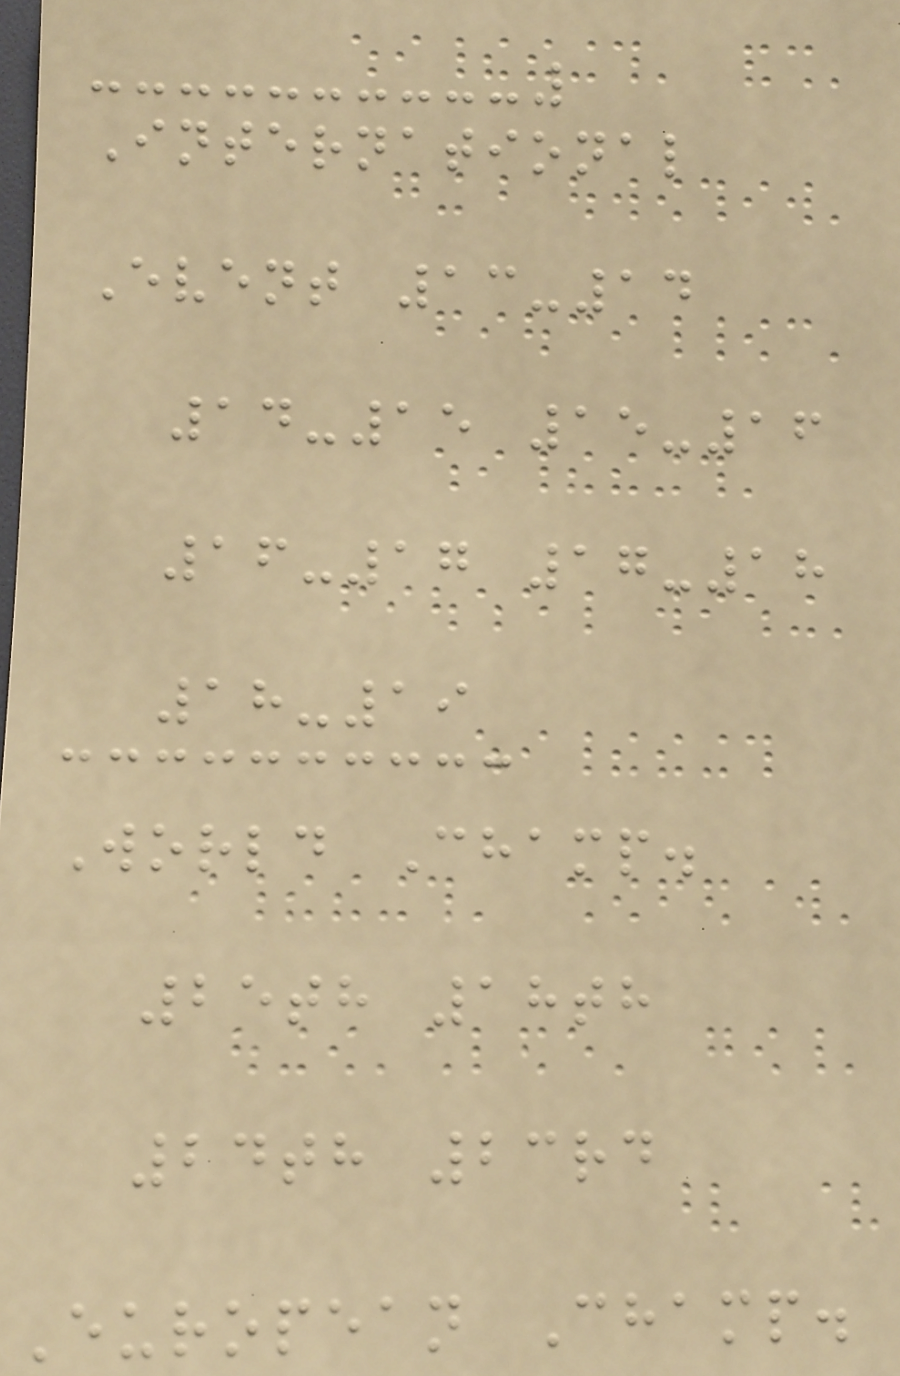International
Event 13-14
14-15 15-16
16-17 17-18
18-19
World Champ.
25th 18th
24th 23rd
European Champ.
